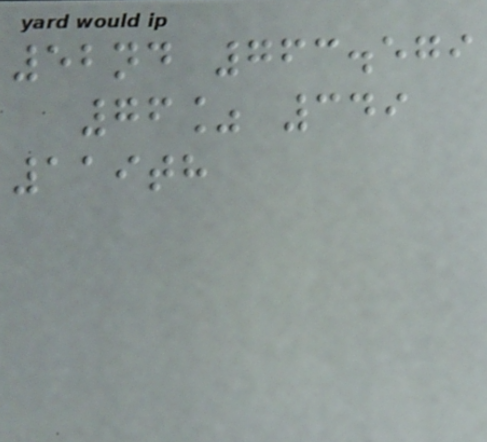52nd 763.579
76% 349
119th
